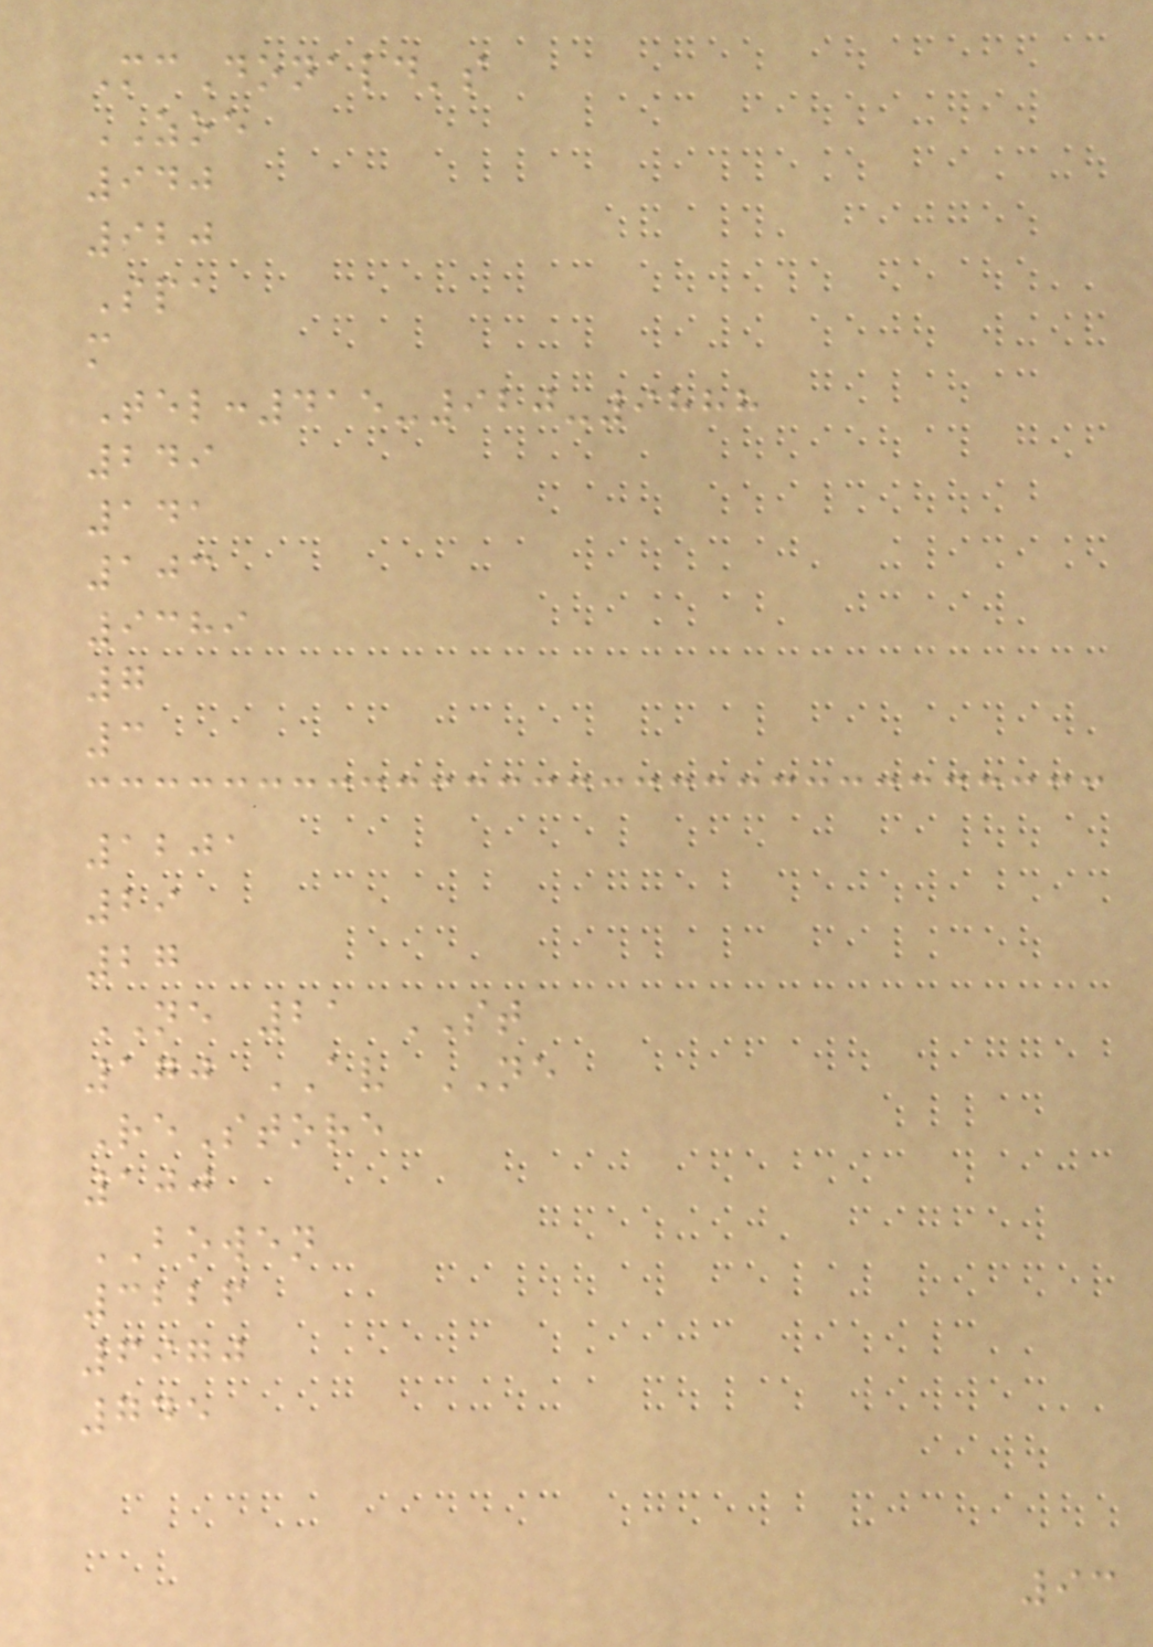McDonald's
ZOE
940
920
Spa
m
Tel:415-920-9888
249
141
103
9389
7
3
1201
29
27
NE 21 ST
170 AV NE
ReStore
100
BOWEN
3226
6970
745
93
